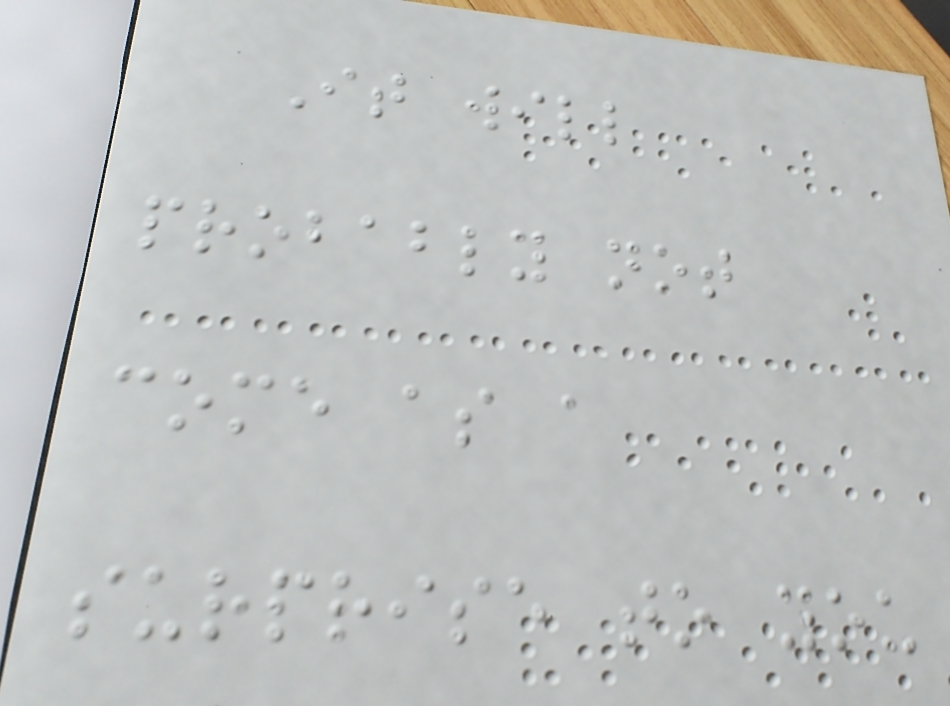It will
probably not
come as a
surprise to you
